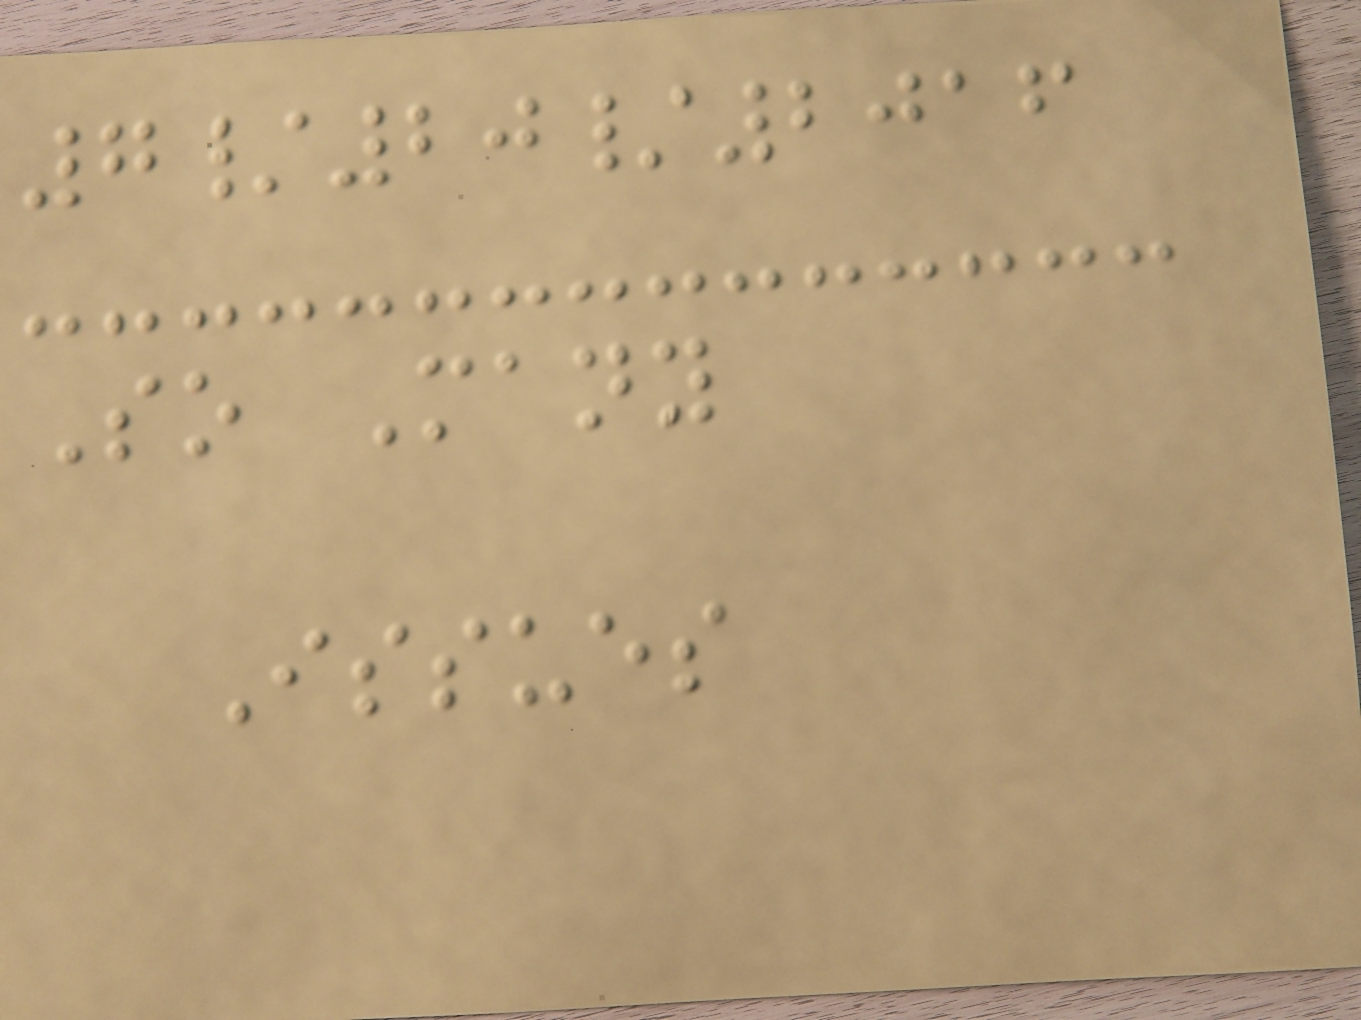7/20/2016
So Many
Issues
